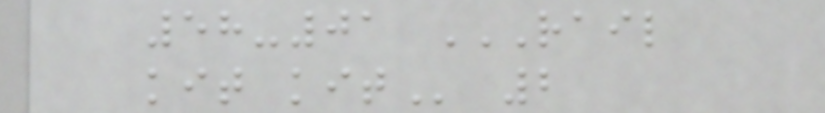58-01 RAIL
KIT KIT 2
